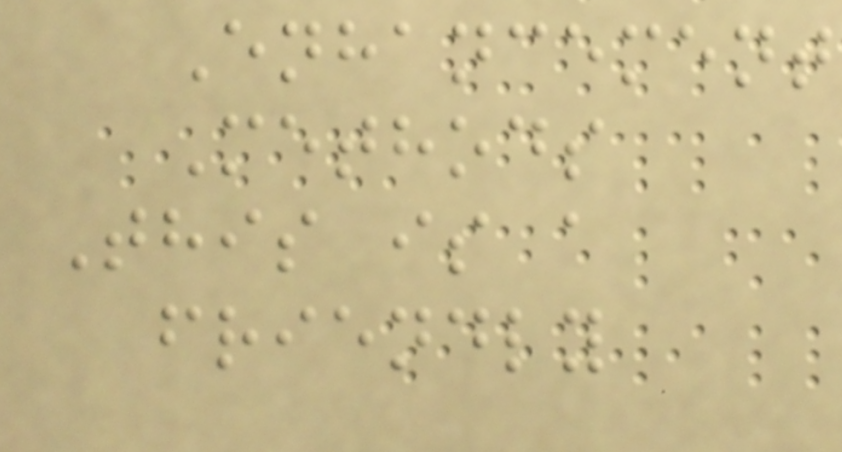Enhancement
Methods
This is a
friendly
